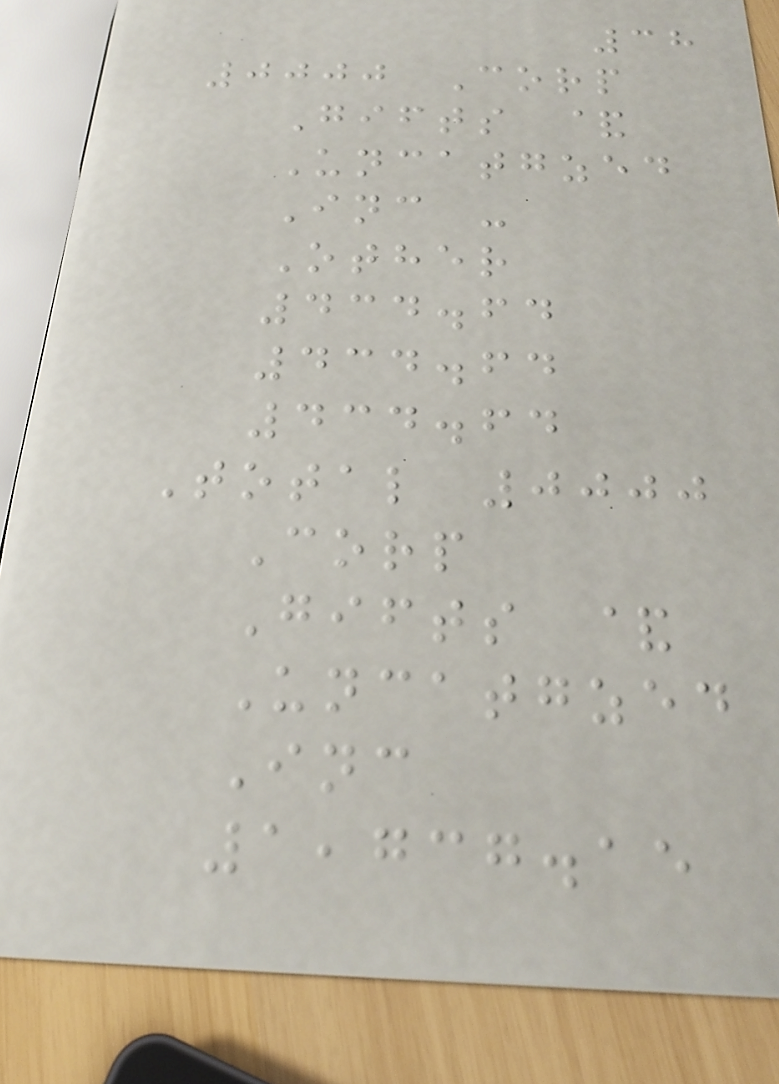38
0000 Corp
Gifts &
Uncatgzed
Inc -
Other
434.64
434.64
434.64
Total 0000
Corp
Gifts &
Uncatgzed
Inc
1,737.15
